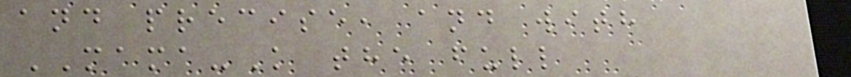and precise, and with
MAMA-K the full
